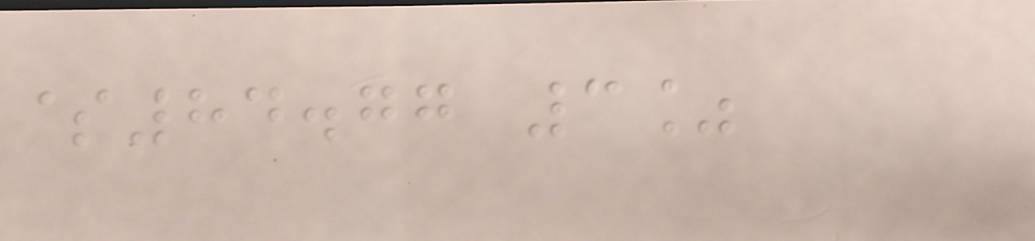$84.77 3%
